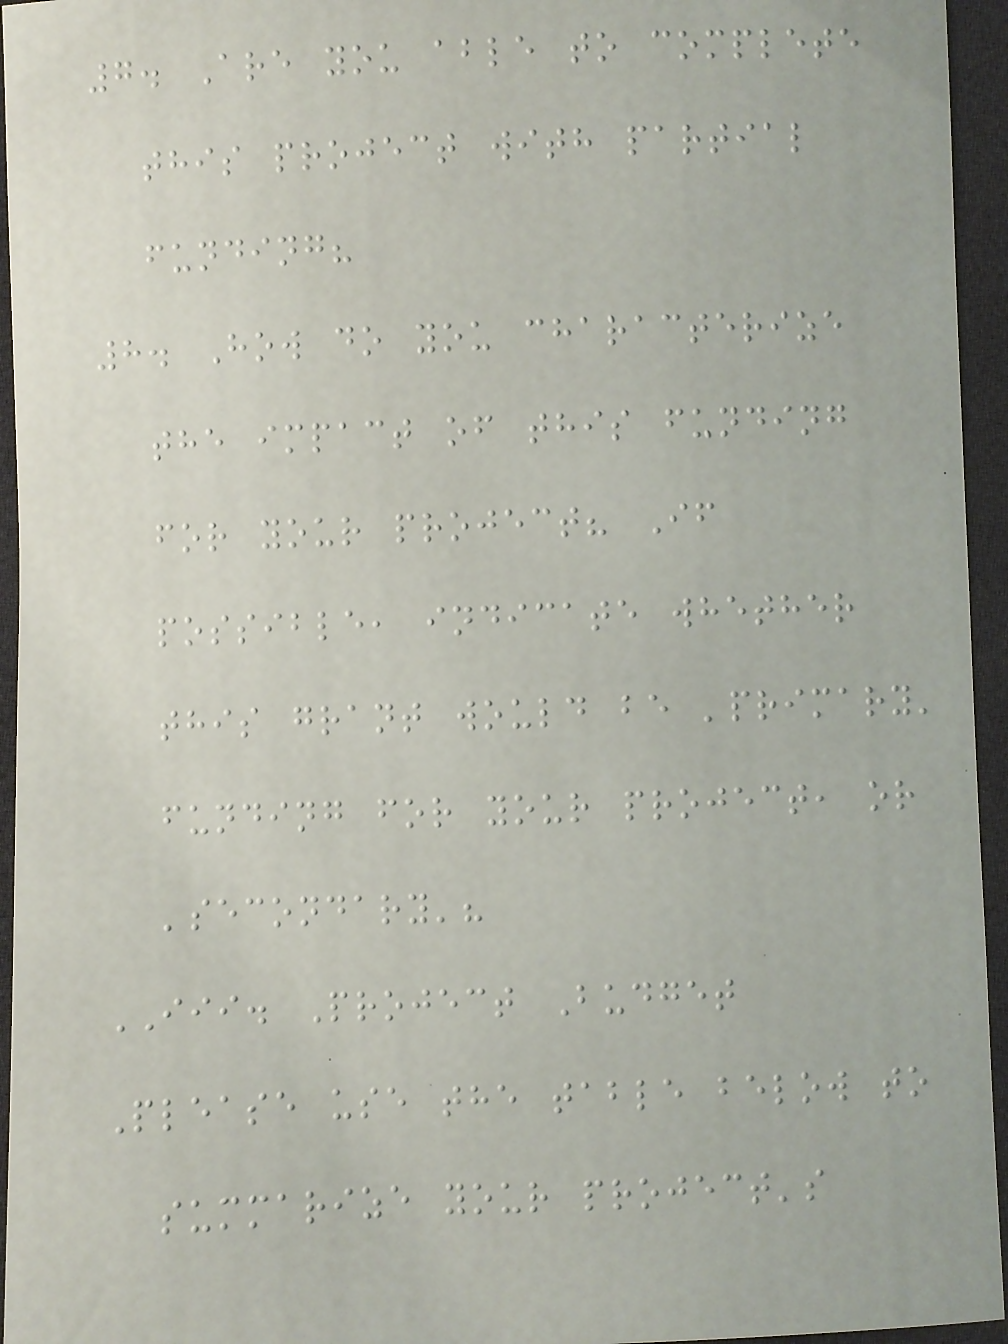7. Are you able to complete
this project with partial
funding?
8. How do you characterize
the impact of this funding
for your project? If
possible, indicate whether
this grant would be 'primary'
funding for your project, or
'secondary'?
III. Project Budget
Please use the table below to
summarize your project's
